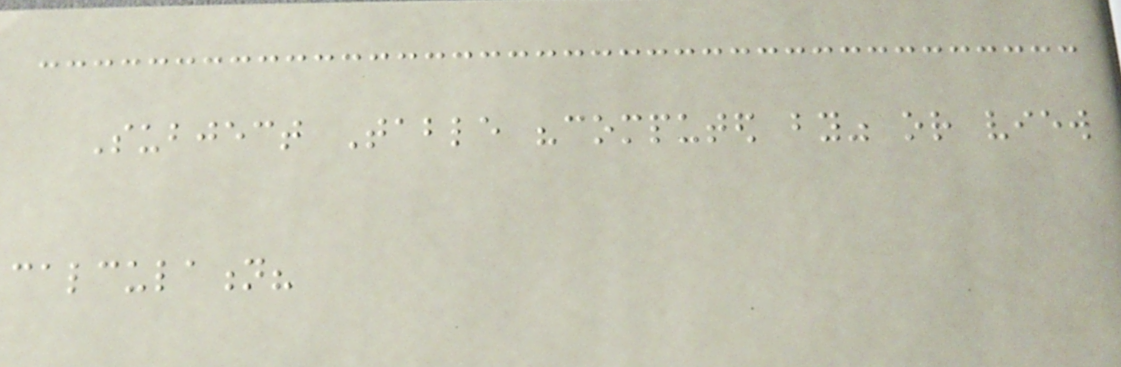Subject Table "computed by" or view
calculation?
